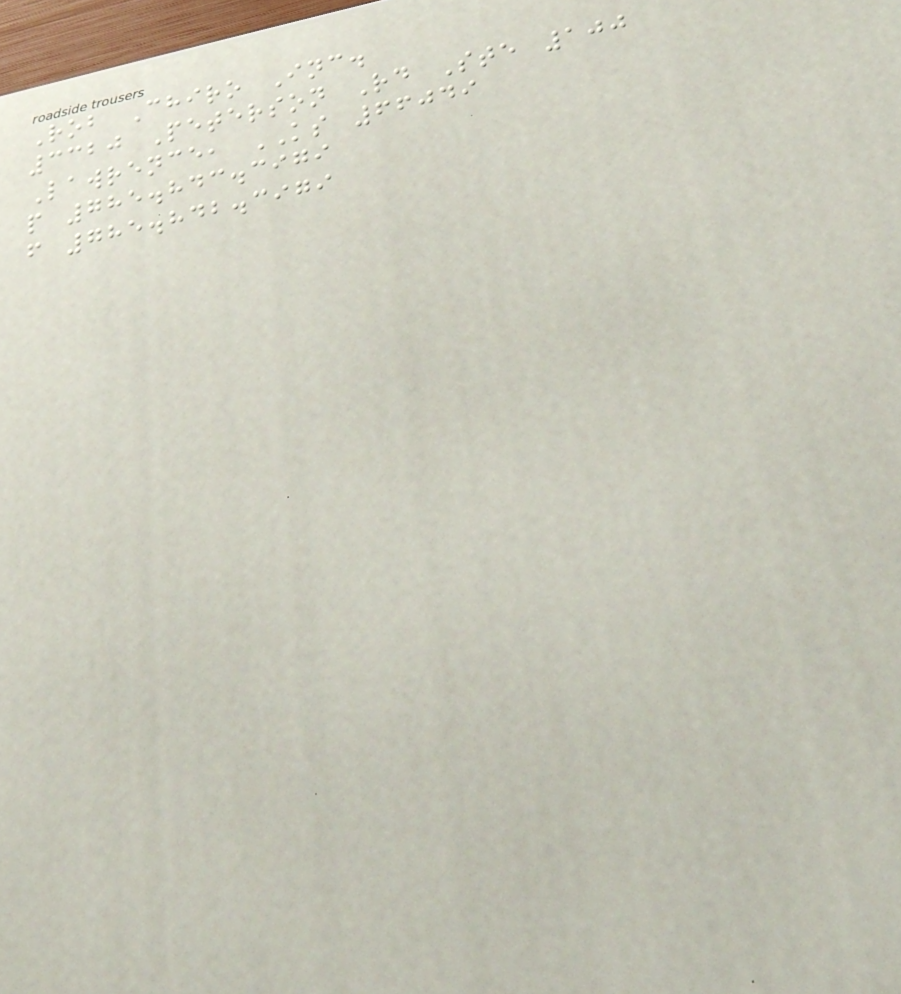Rob Chiro Inc.
3320 Peterson Rd Ste 100
Lawrence, KS 66049
p 785.843.3979
f 785.842.3979
